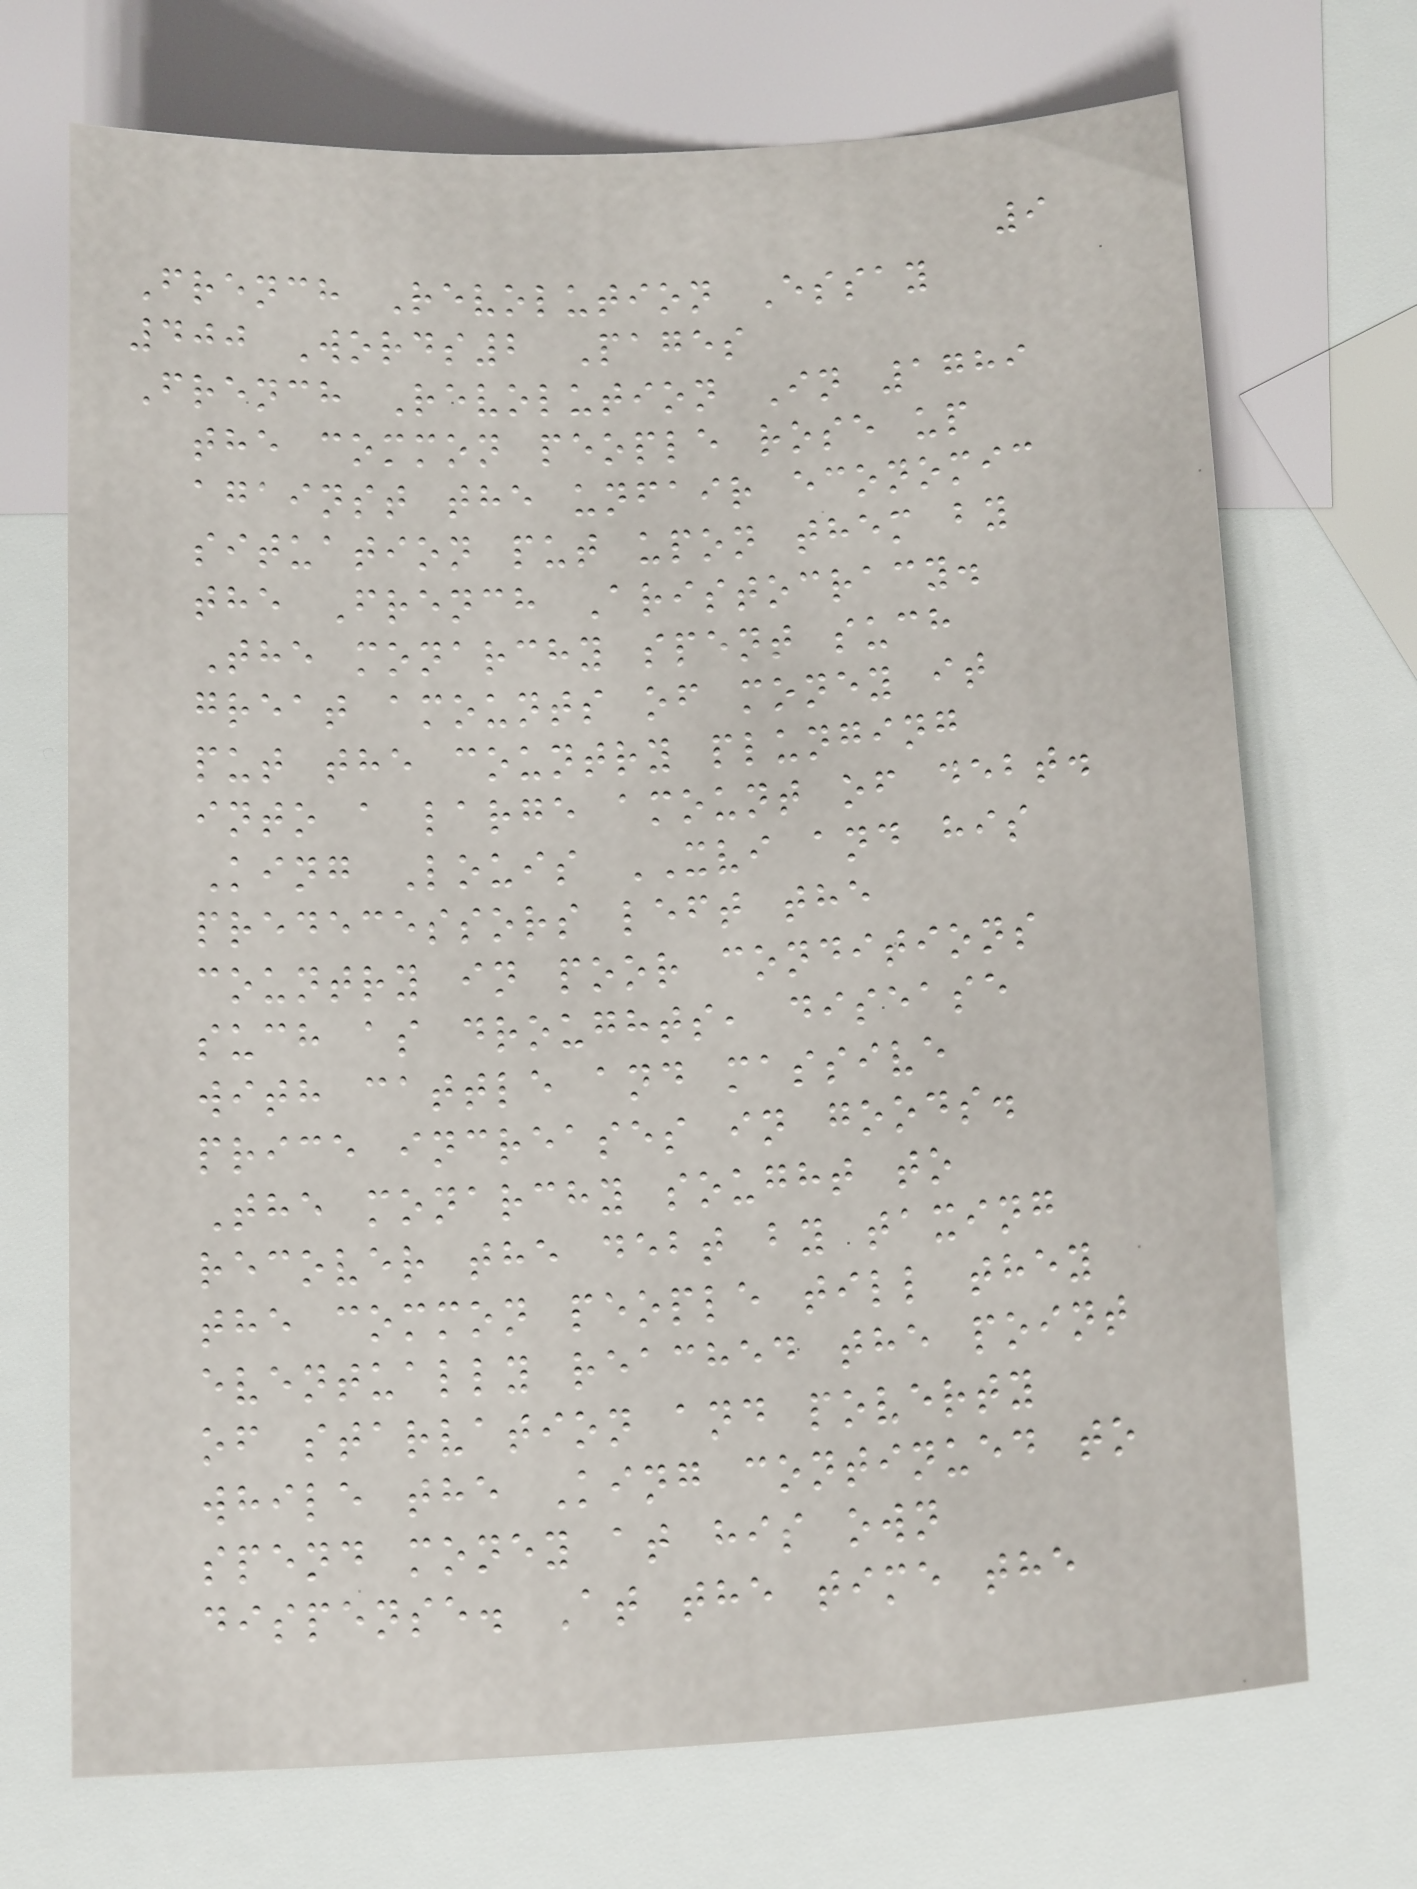9
French Revolution Essay
400 Words2 Pages
French Revolution In 1789
the common people rose up
against the unfair economic
situation put upon them by
the French Aristocracy.
The monarchy spent such
great amounts of money it
put the country plunging
into a large amount of debt.
King Louis XVI and his
predecessors left the
country in poor conditions
such as droughts, disease
with cattle and massive
price increases in goods.
The monarchy sought to
recover the debt by taxing
the common people till they
eventually reached the point
of starvation and poverty
while the King continued to
spend money at his own
dispense. At the time the
